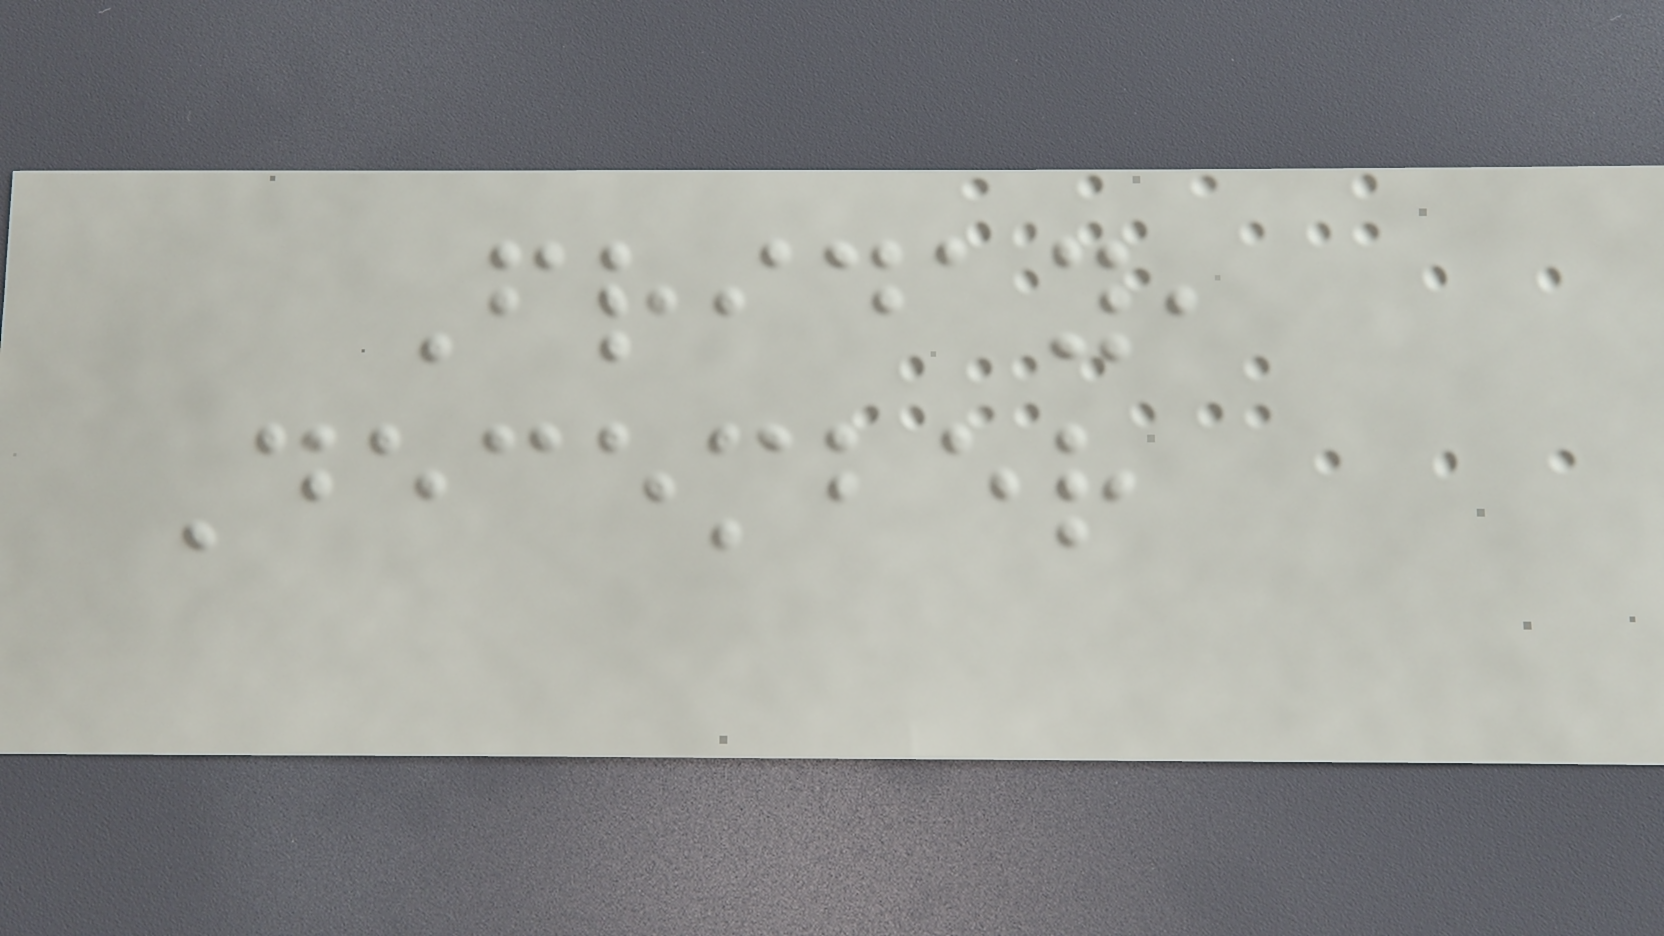Friday,
December
